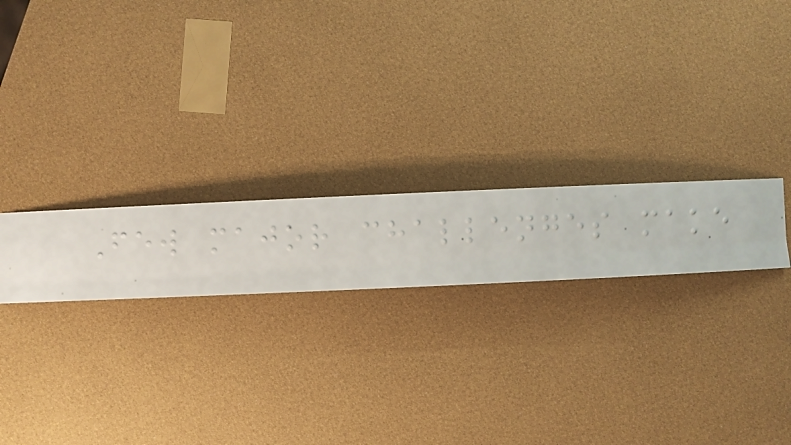Few major challenges make
